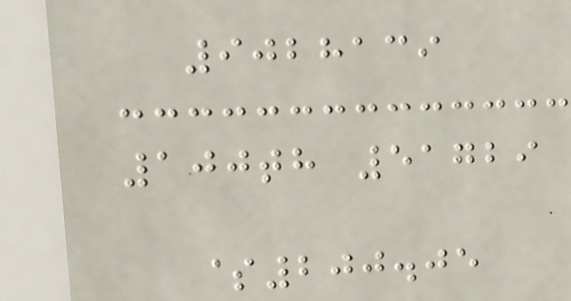9028139
100th 51729
$200.05
